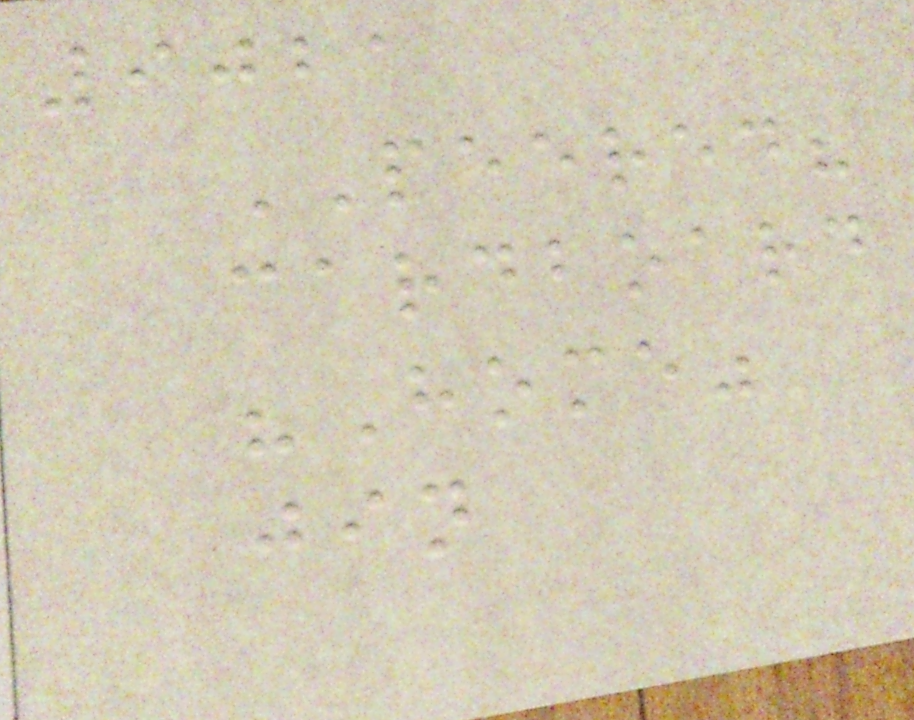9021
PEERED?
cardboard
"Home"
jin
